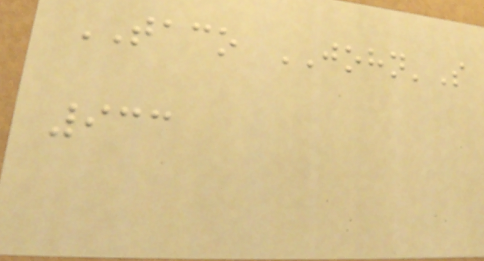TACO JOHN'S
933
